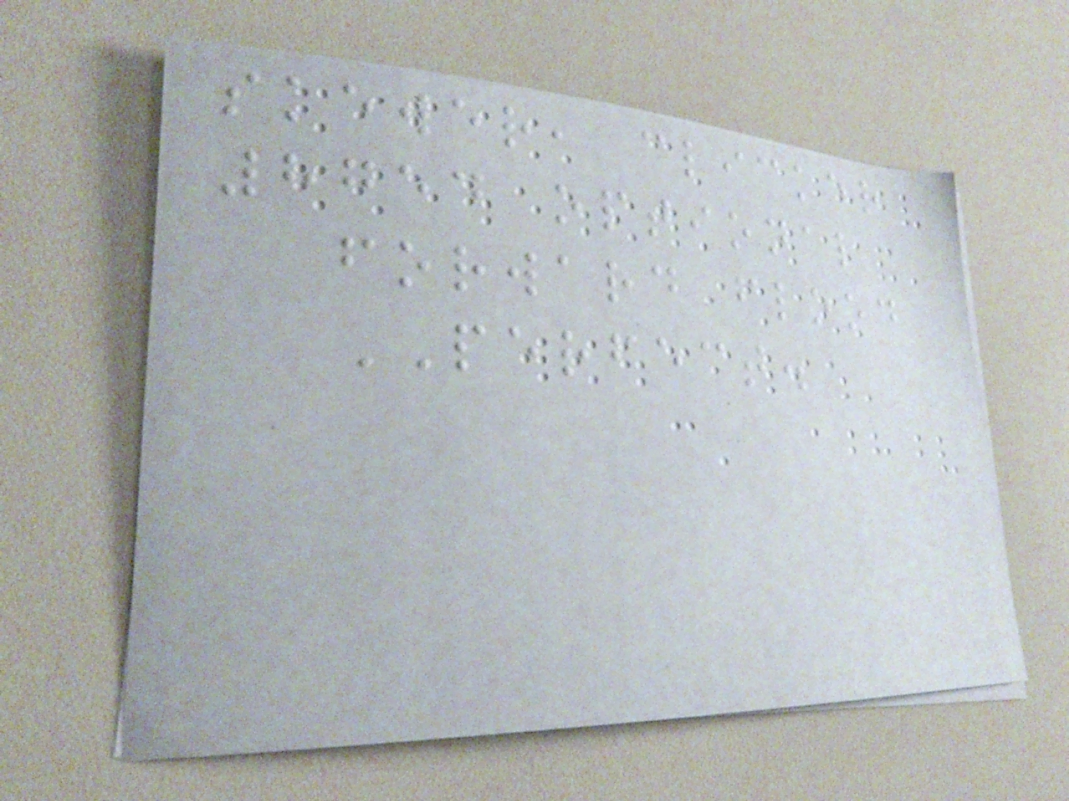skewer, clicker
8754 optional
forward flood
PERFECT.
